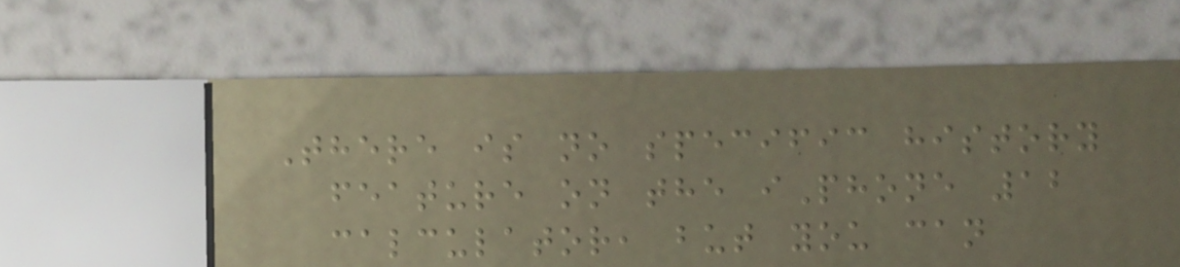There is no specific history
feature on the iPhone 12
calculator, but you can
